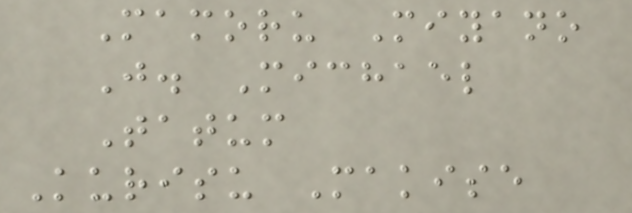Mamoru Miyano
J. Michael
Tatum
Kurisu Makise
